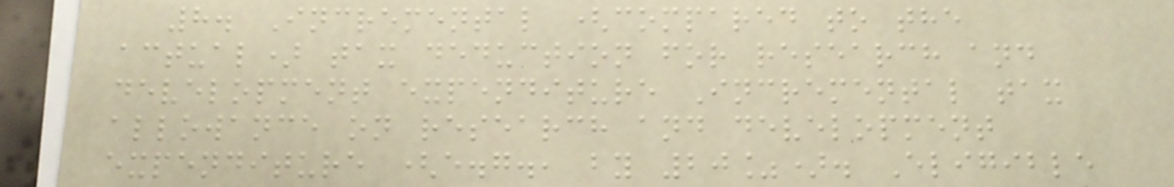8. Incremental (compared to the
actual) tax deduction for research and
development expenditure Incremental tax
allowance on research and development
expenditure (e.g., by 20%). Eligible
